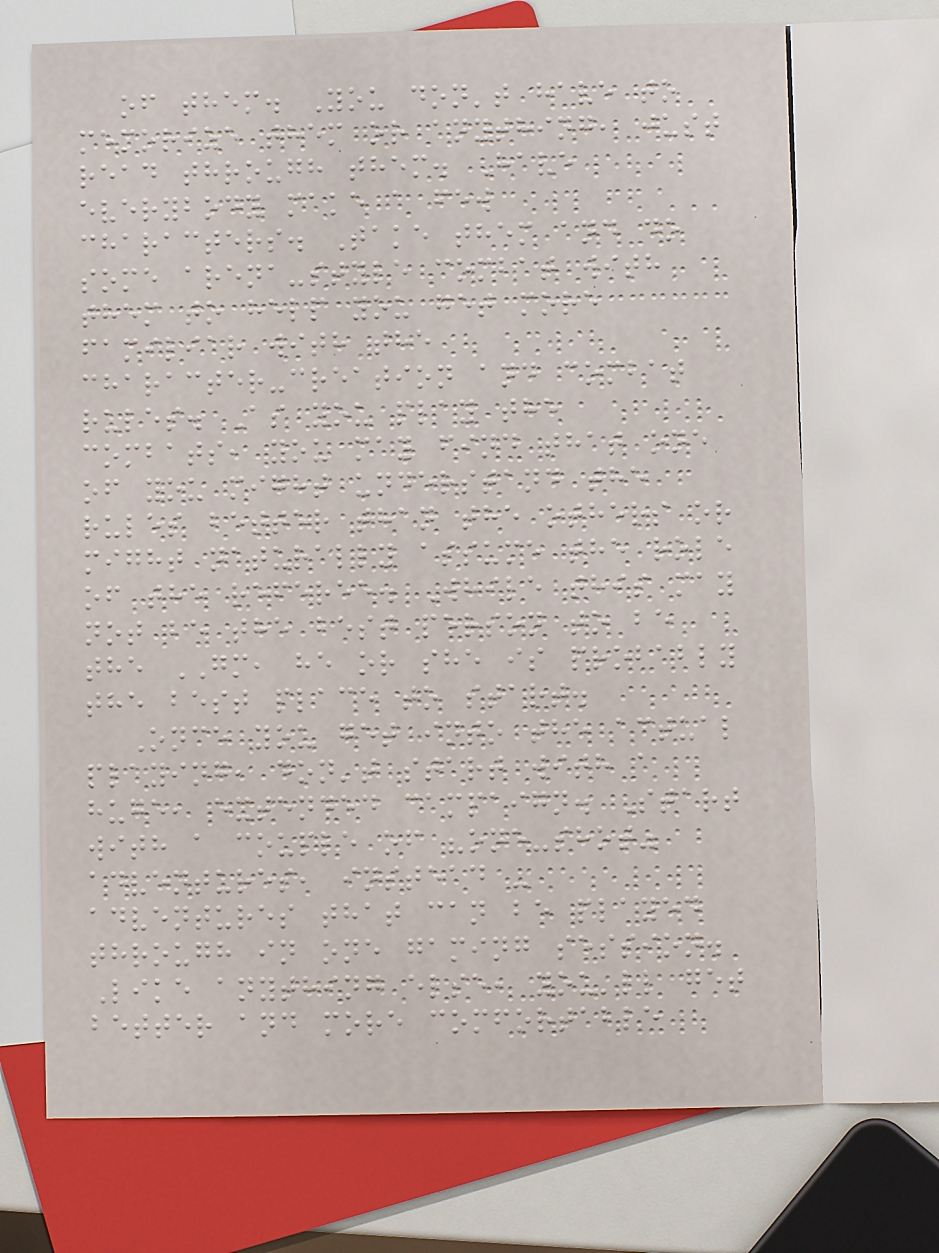of them. You don't have to
memorize them or anything, just
read through them. Have
everybody make a few
characters. Take them and do
some arena-style combat with
them to help you get more
familiar with the
character-creation and combat
rules. As you play the
combats, you may find that one
of you might understand the
rules better than the others or
might naturally assume the role
of the referee. While this may
not be the best person to be
the GM, he or she is probably
the best place to start.
Once you get into the actual
playing, don't start with a
huge, extended campaign. Start
with a couple of "one-shot"
adventures, instead -
adventures that can be played
through in one gaming session.
Like anything else, you'll get
better and more comfortable
